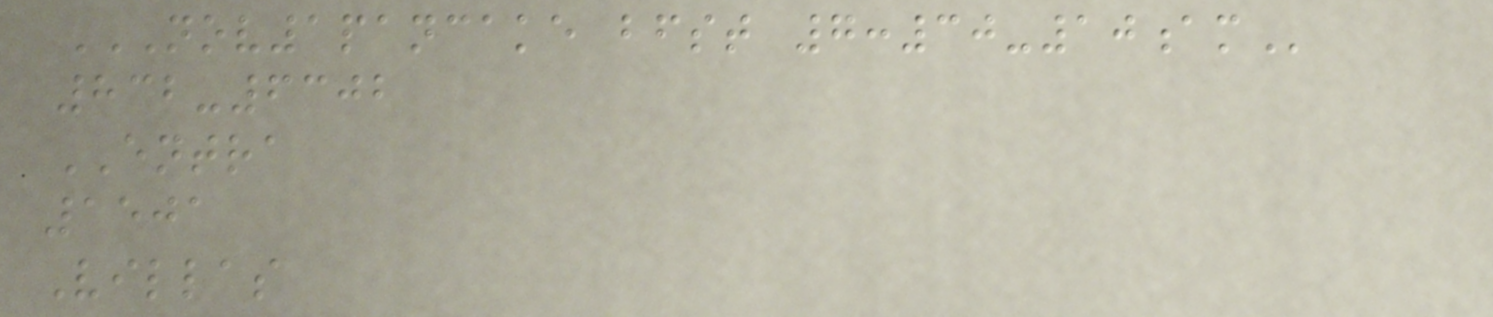NOV1PANCAKE BFST 7:30-10AM
832-6302
ENTRA
1501
Villas
